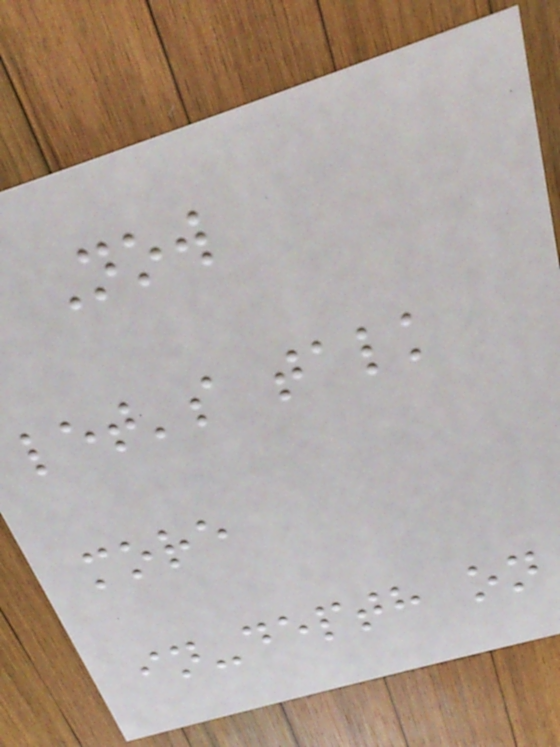Now
let's talk
more
in-depth on
